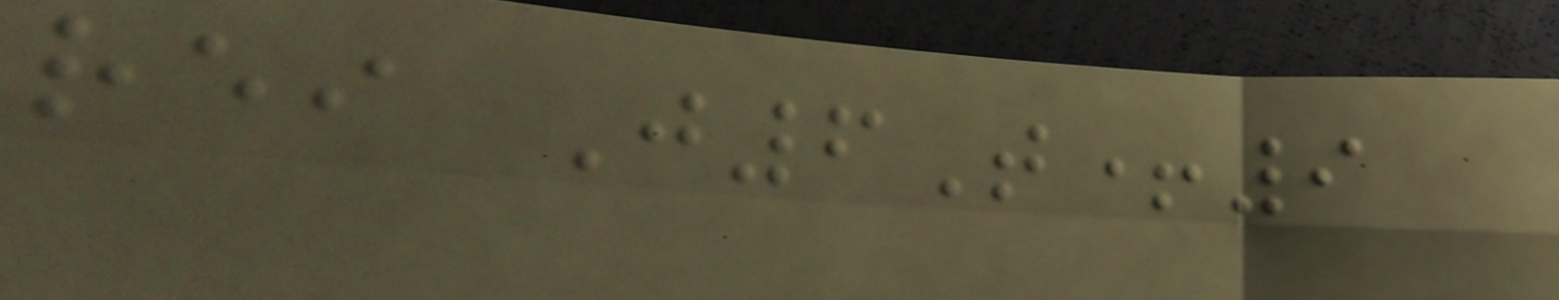rei J6T+9
